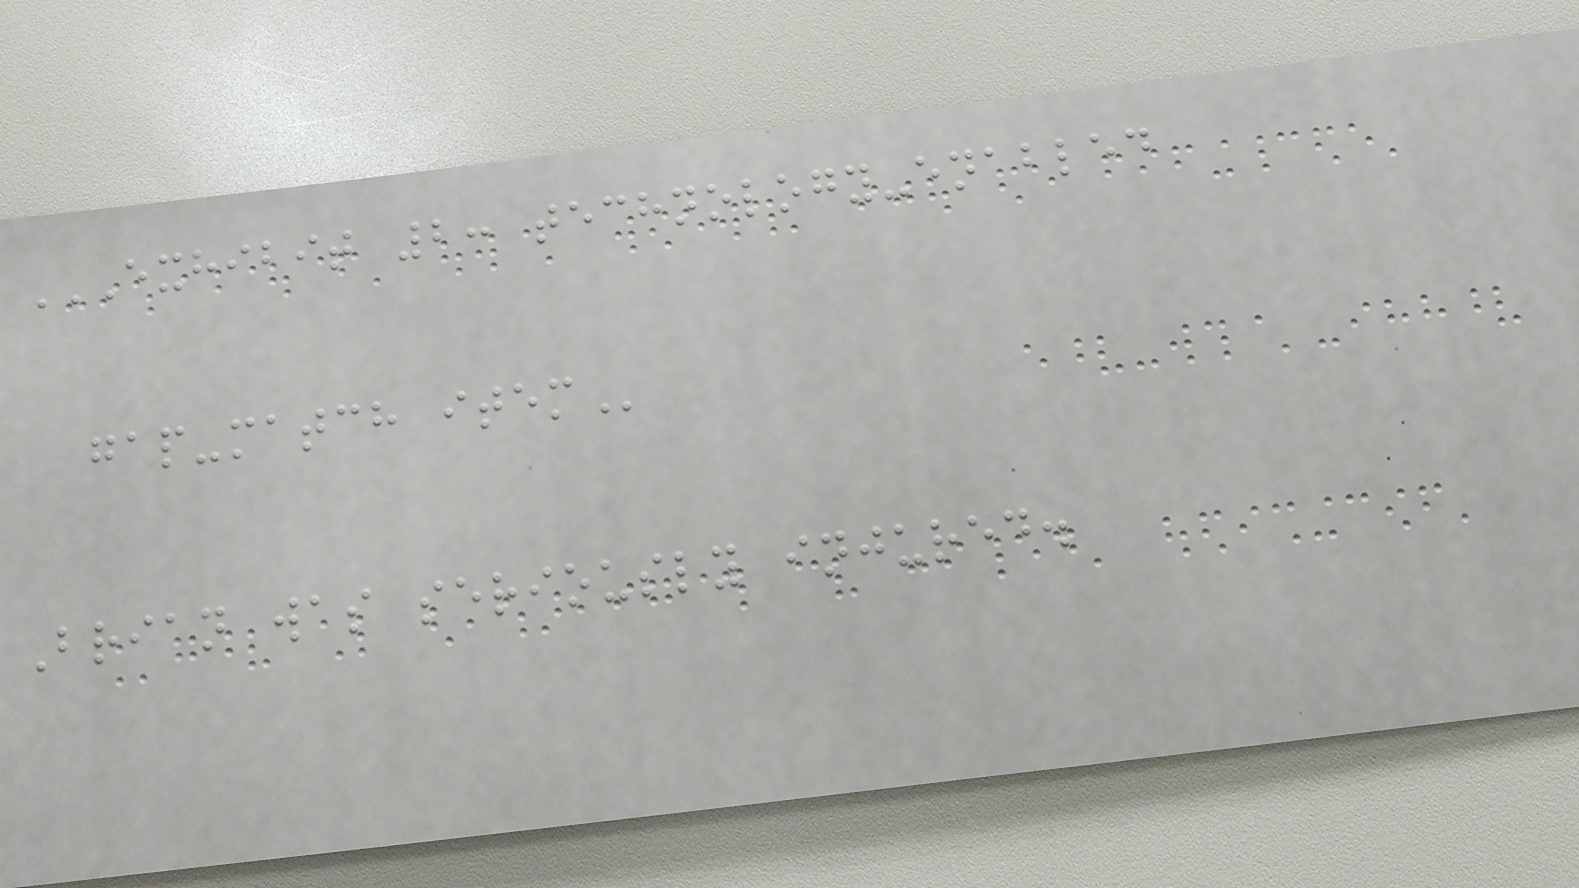EXHIBIT 2: TECHNOLOGY-ENABLED
GAP-MATCH ITEM
Brian was seriously injured.
